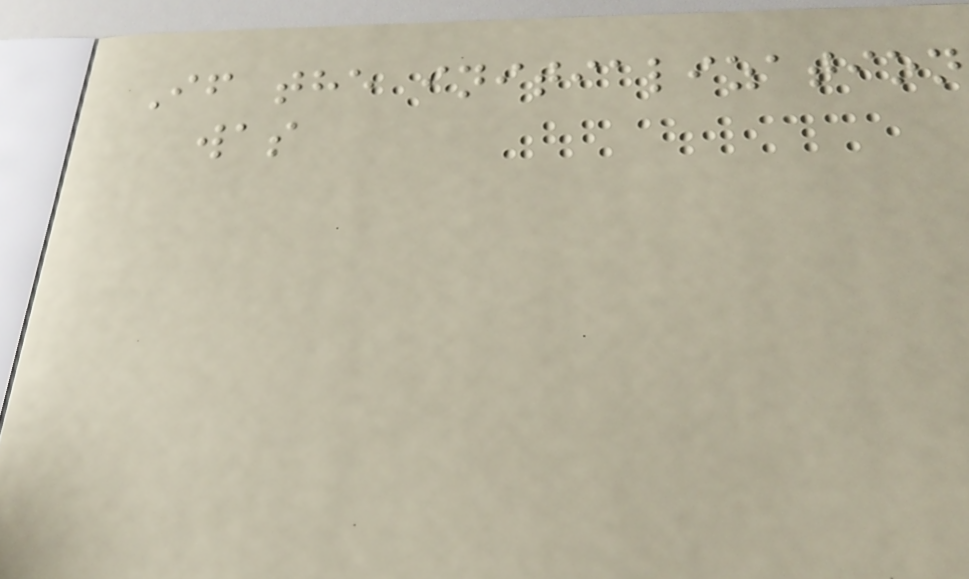If the initialization
was
